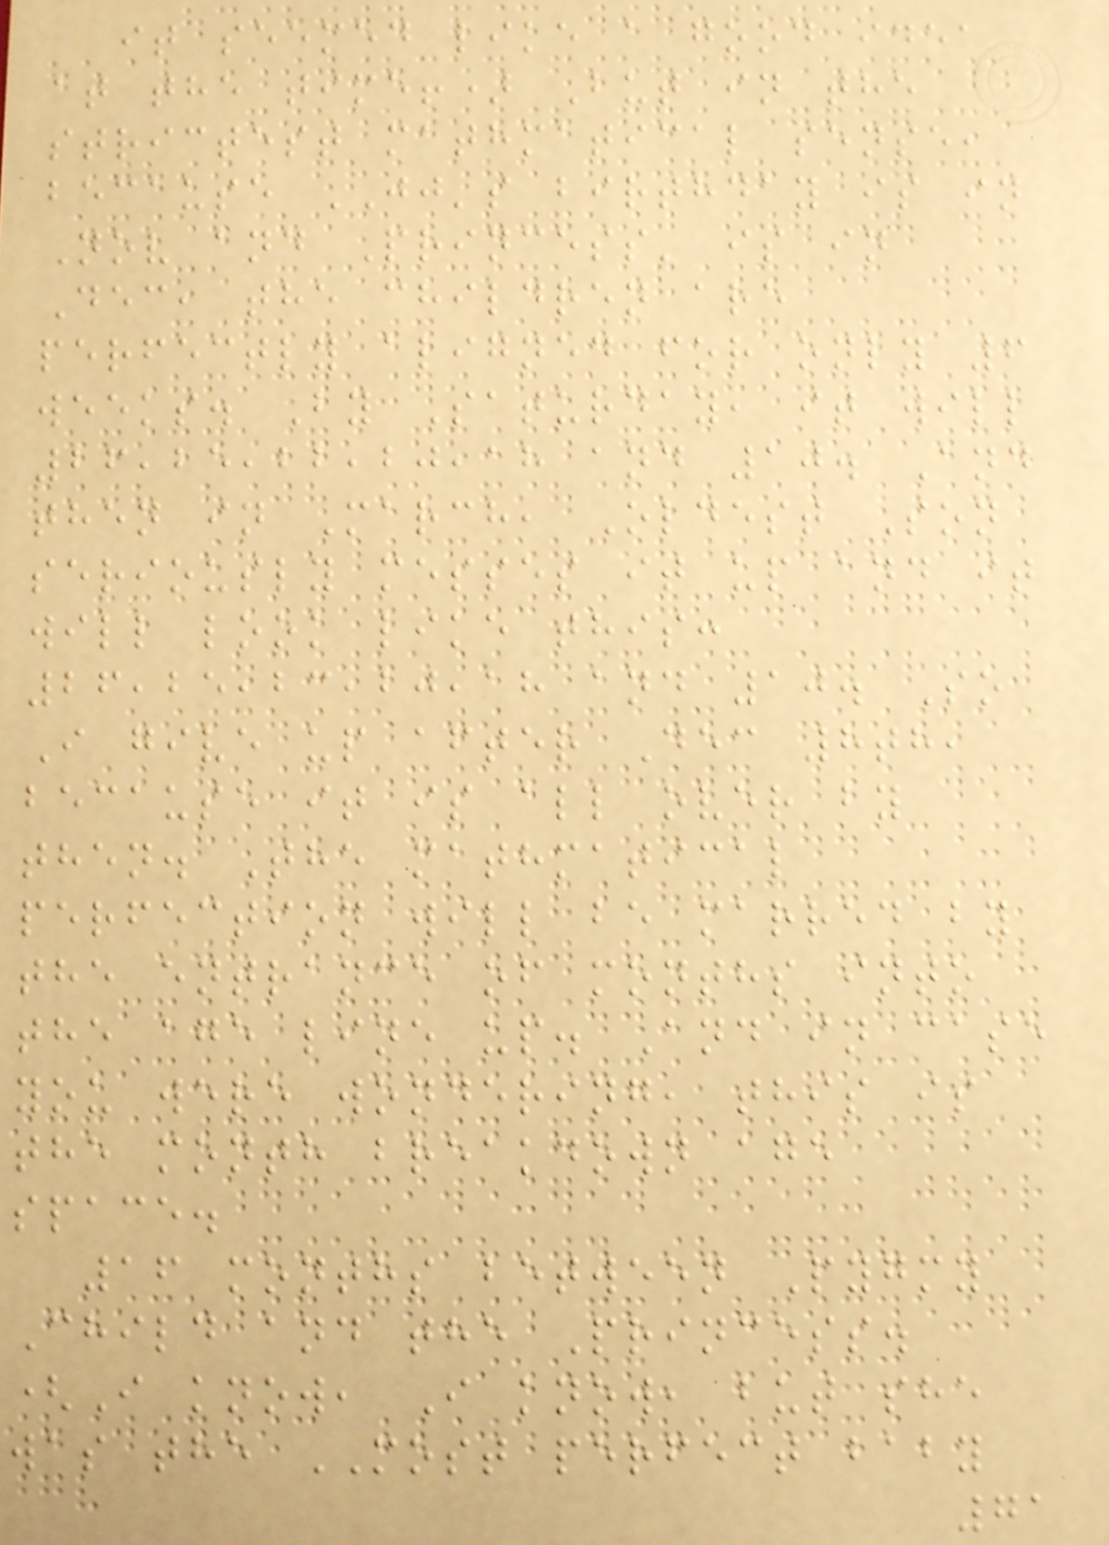it seemed like a good idea
at the time!) But in the
strictest mathmatical sense,
because JJ's birthday is in
Nov and Princess' is in
Dec, the children are
perfectly aligned for only 6
weeks. By Saturday, it will
26,25,22,20,18 and 10. And
then in March, Oldest Son
seriously messes it up and it
will look like this:
26,25,23,20,18 and 10. So
I give up after Dec 8th,
because it is all over by
then. The mathmatical
perfection will be marred by
the entrance of months into
the age line up. And in case
you were wondering, this is
the month breakdown age
space.
16 months between Pygmy
Child and the Princess.
(I know, I know, but she
was the MOST perfect baby
71
